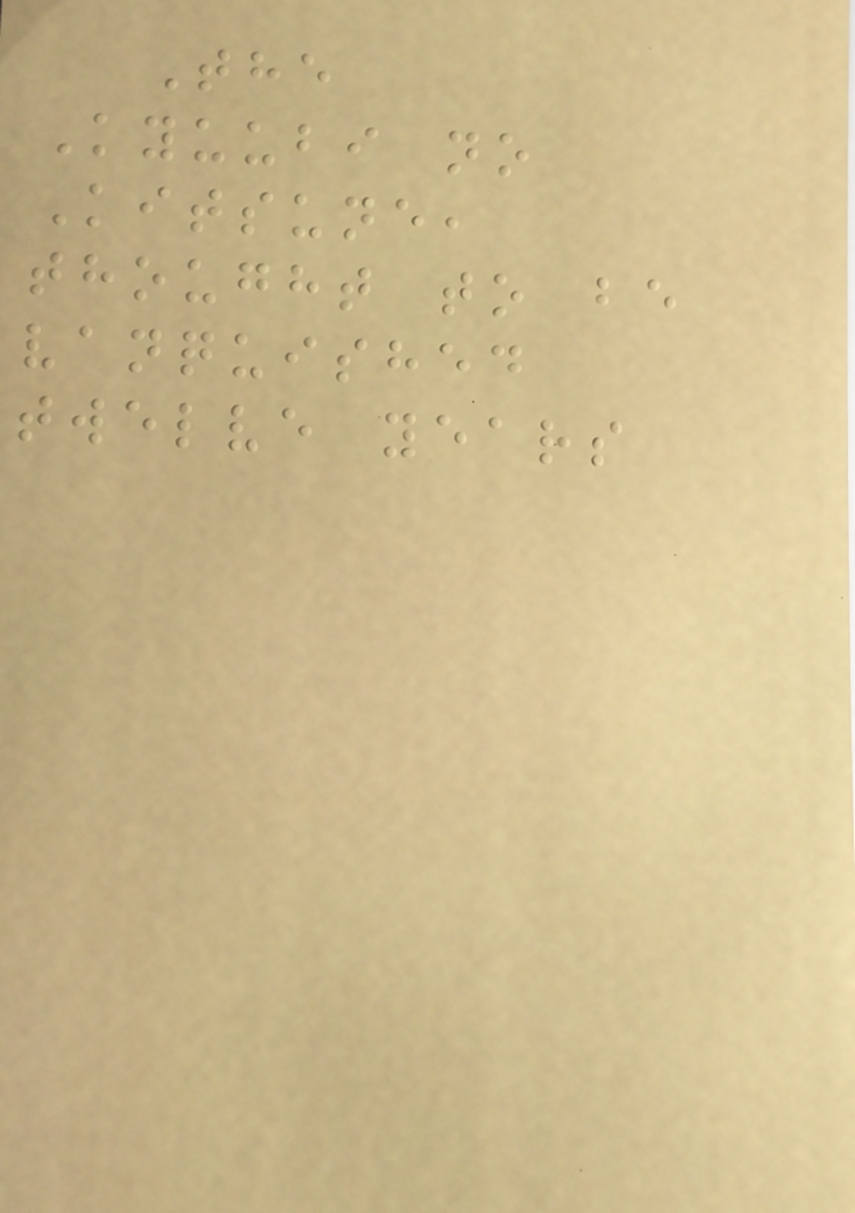The
Kyuubi no
Kitsune,
thought to be
vanquished
twelve years
